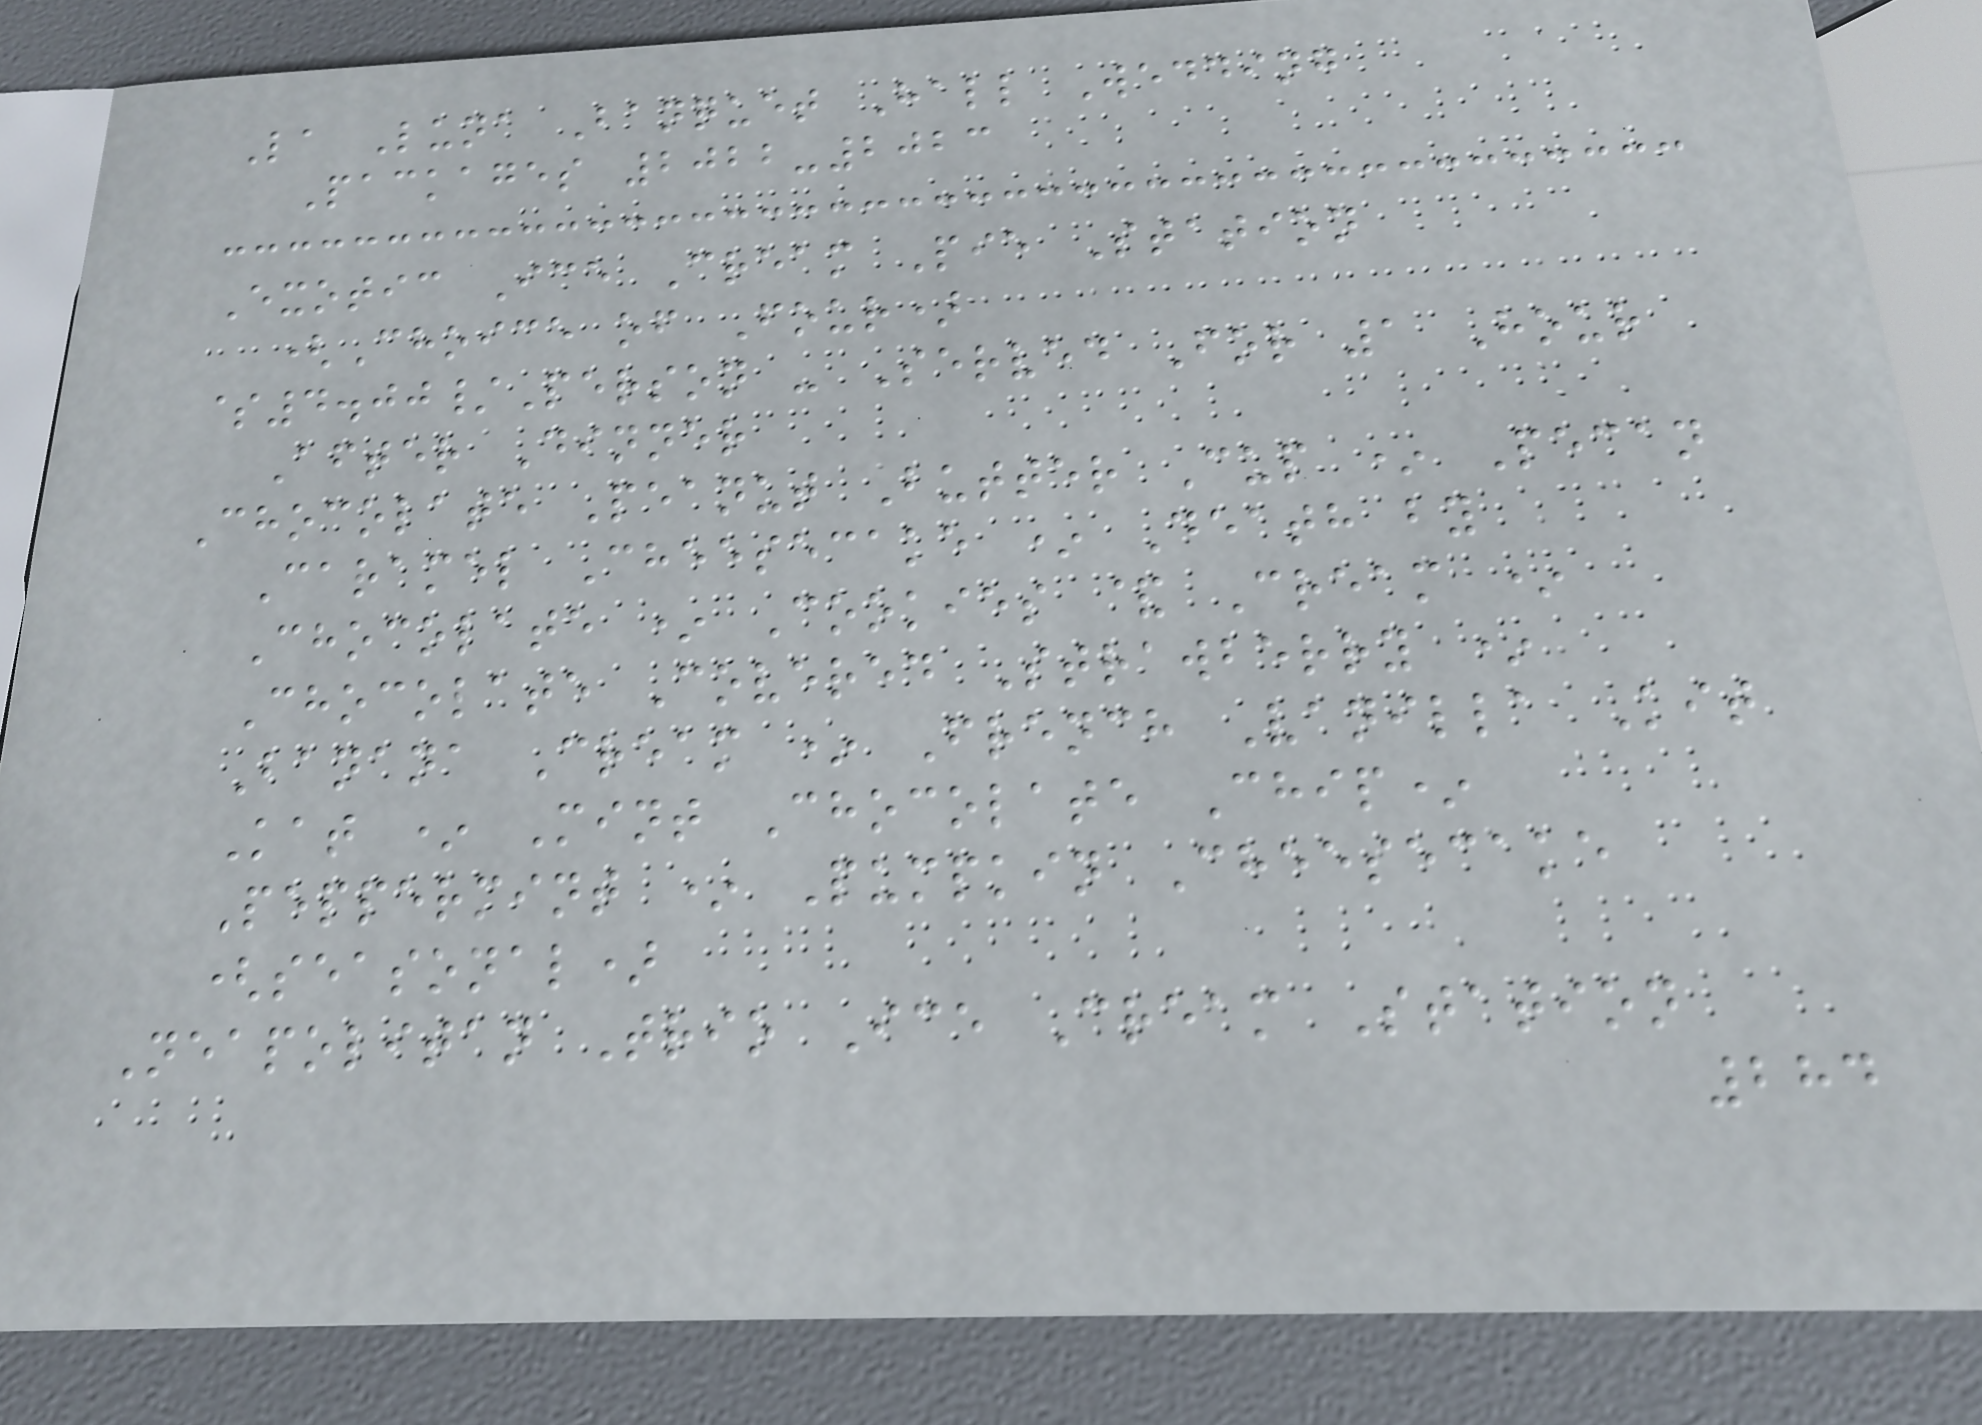La Luna Banquet Hall Wedding
Packages 2022-2023
Exotic Ice Cream Pie Station
(Choice of Four)
$4.00/Person - Served For 1 Hour
After Dinner
Chocolate Peanut Butter Cup * Pecan
Caramel Cheesecake * Death by
Chocolate * Cookies & Cream *
Chocolate Covered Strawberry *
Banana Cream * French Vanilla Kit
Kat * Mint Chocolate Chip*
Peppermint * Pumpkin Cheesecake
(seasonal)
Neapolitan Trio Ice Cream Station
284
